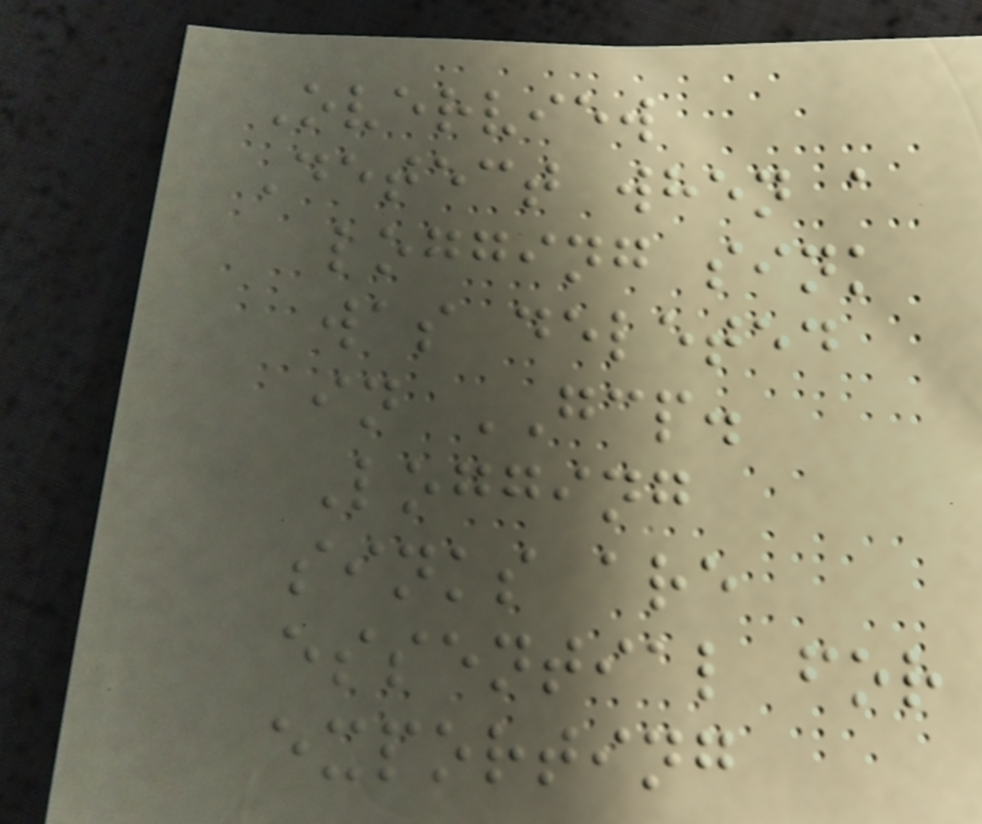Overview
Detect when a
logging sink
was deleted
in GCP.
Logging
sinks are
essential for
exporting
